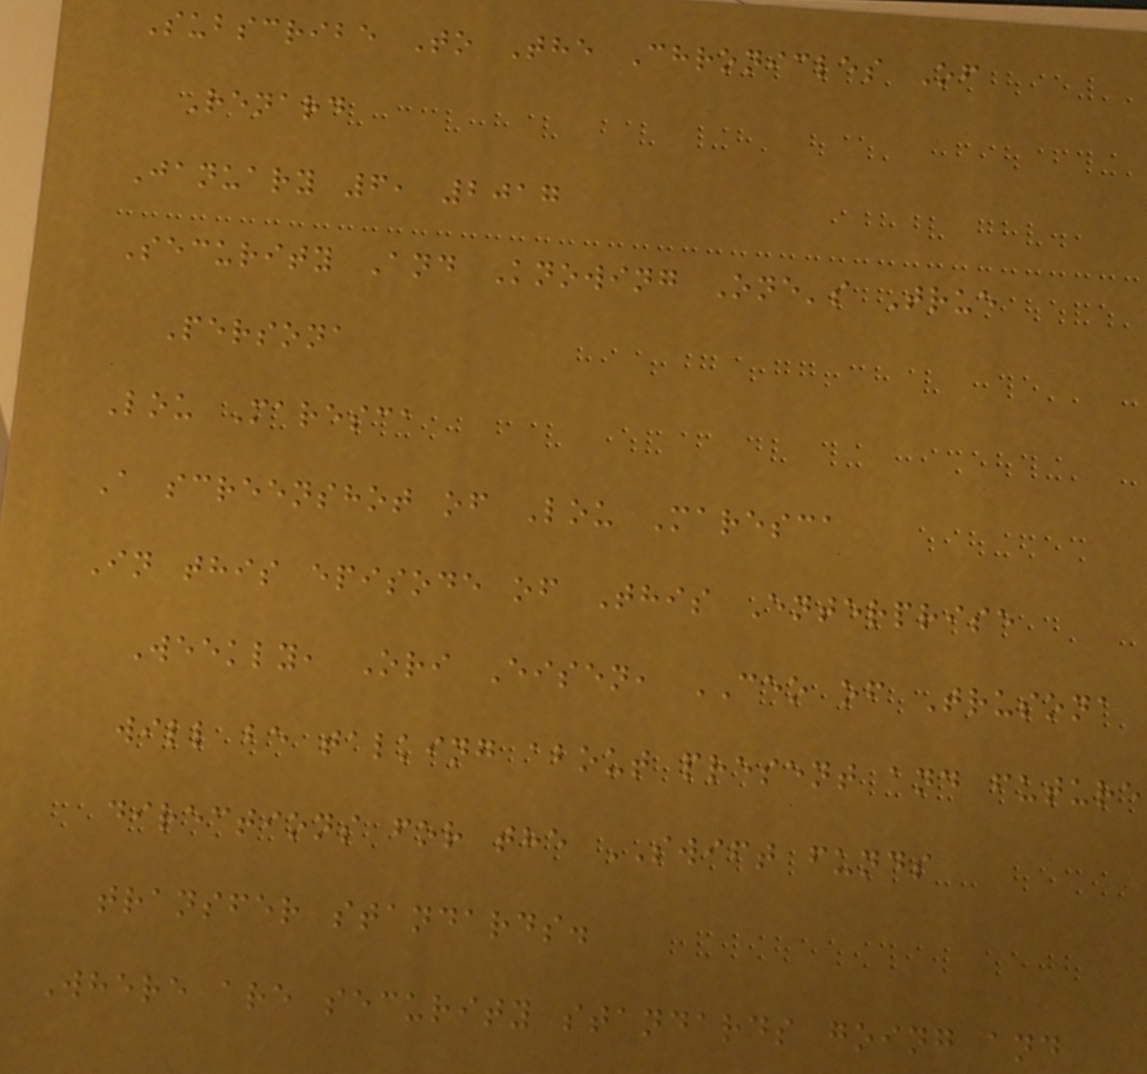Subscribe To The Chronicles Of
Renard
January 6, 2017
Security And Knowing One's True
Persona
Lou Maresca
A screenshot of Lou Maresca
In this episode of This Enterprise
Weekly, Ori Eisen, CEO of Trusona
will be talking about present and future
directions for the SWIFT funds
transfer standards.
Where are security standards going and
